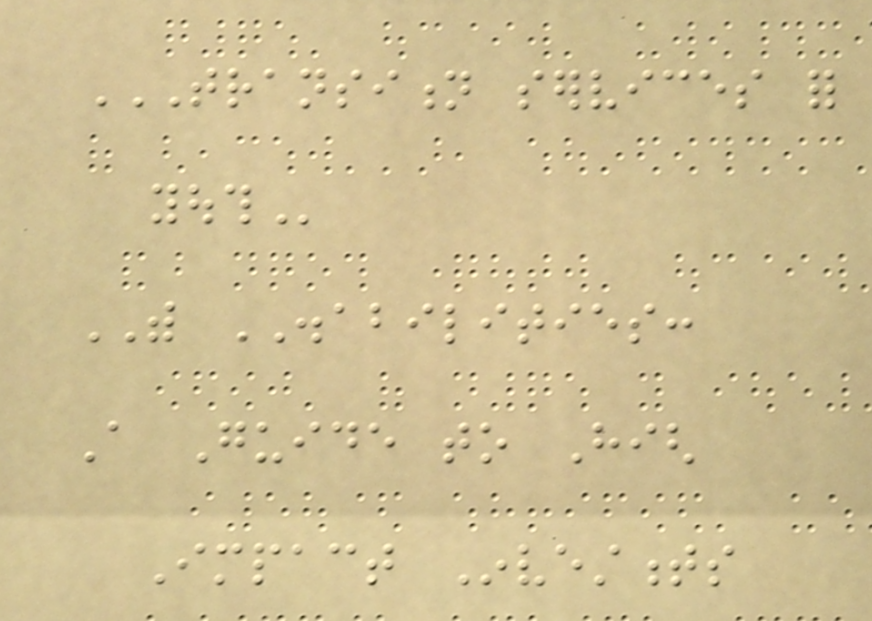TRANSITION SERVICES FOR
YOUTH
WITH DISABILITIES:
A Guide to High
Impact Investments
